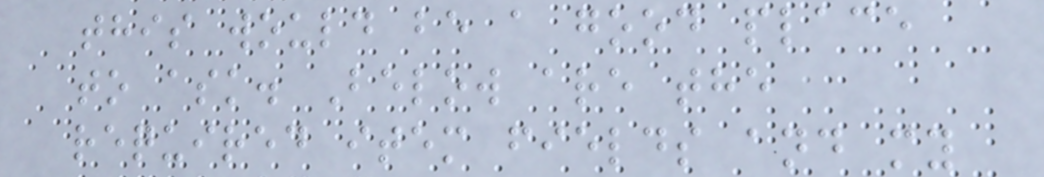this would be a good place
to ask. Below are the
required item fields and my
